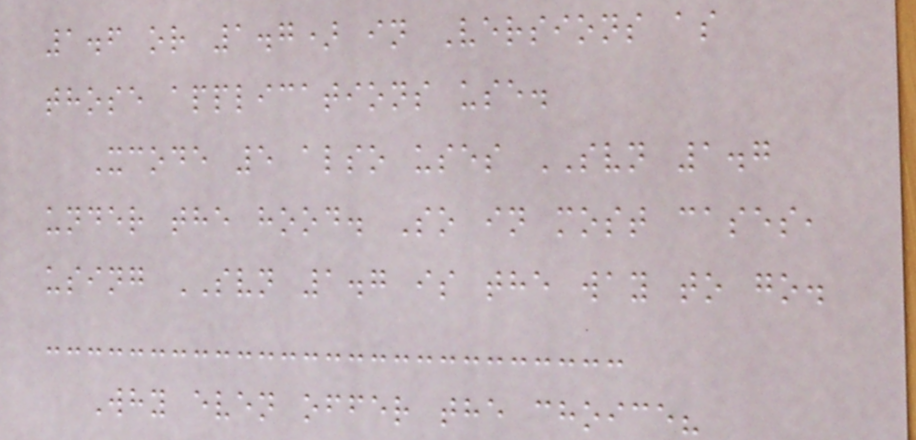1.6 or 1.7) in Versions as
those applications use.
Xcode 5 also uses SVN 1.7
under the hood. So in most cases,
using SVN 1.7 is the way to go.
Why even offer the choice?
